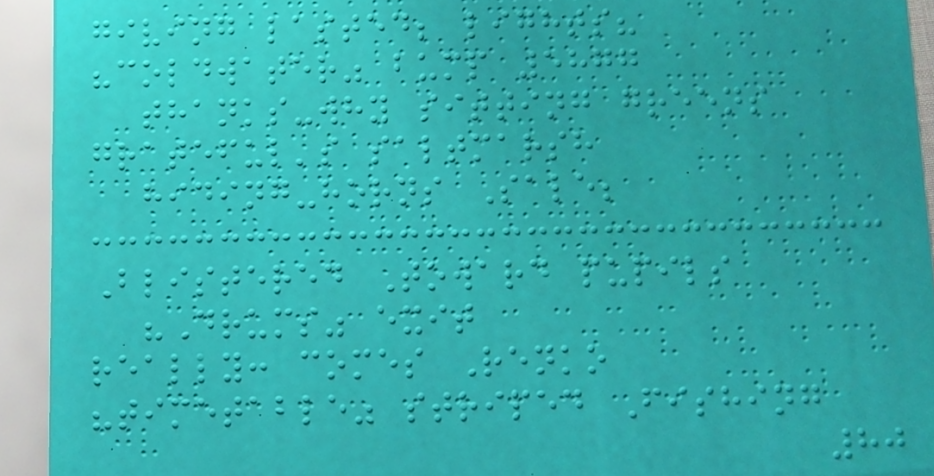giving lasted; lights?
"coldwater" bump 5877
thanks-why sitting greens
grateful's saltmarsh
hiding-horns Sale;
Blistered Toward pupils
"Drums" exit
really: comes Renko
"timetable" striped Fishing
80
